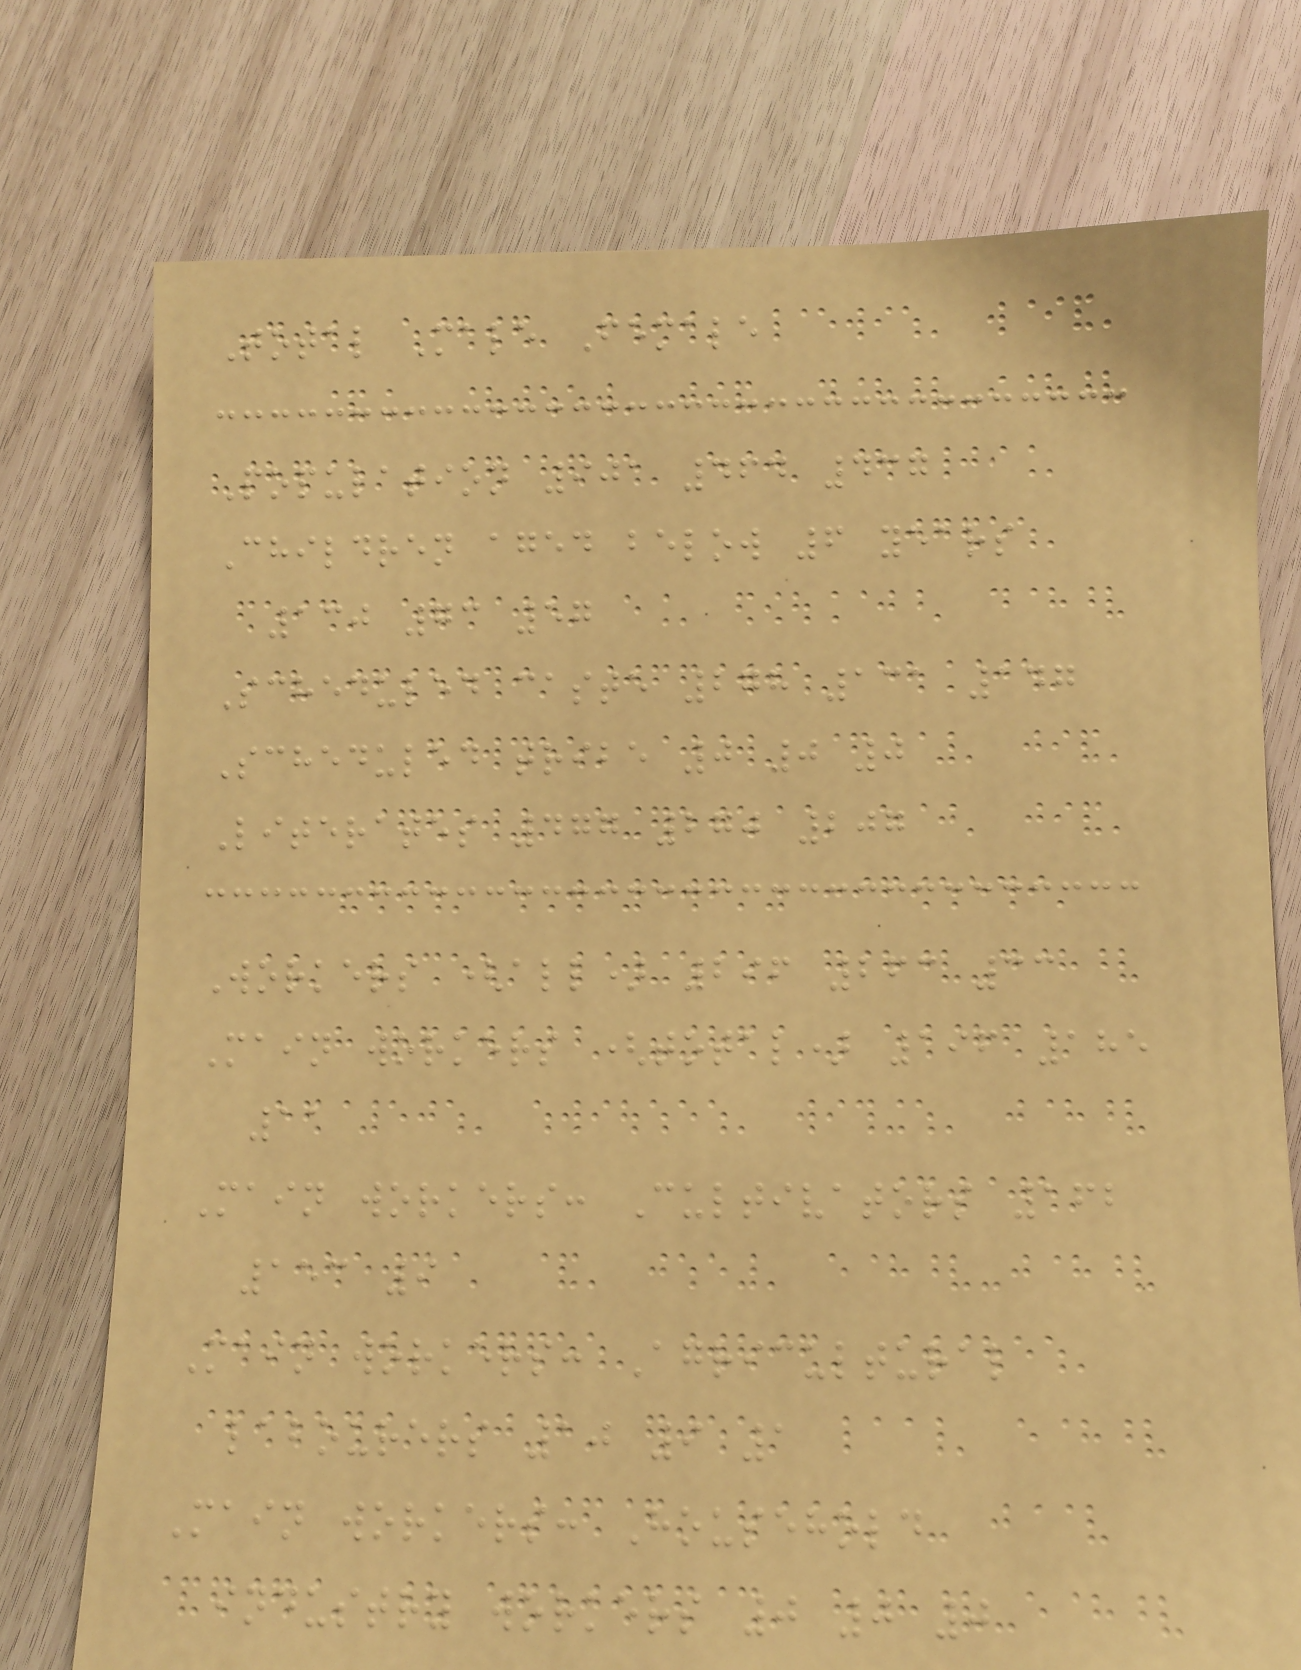Total Male Female
Population 901 464 437
Children aged below 6 years
130 73 57
Scheduled caste 278 131 147
Scheduled tribe 0 0 0
Literates 477 270 207
Workers (all) 296 263 33
Main workers (total) 196 185
11
Main workers: Cultivators 162
153 9
Main workers: Agricultural
labourers 10 9 1
Main workers: Household
industry workers 0 0 0
